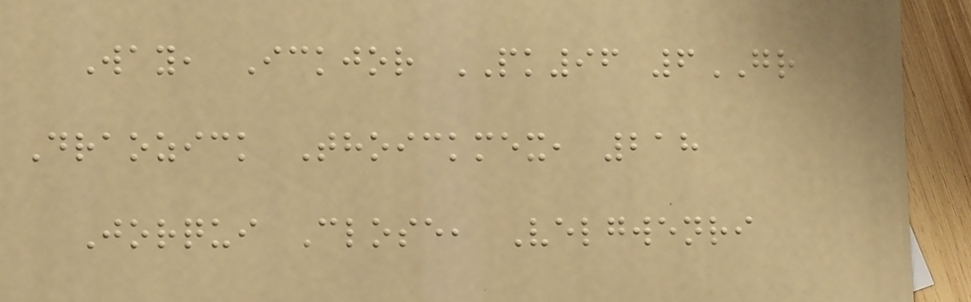Way, Ickjor PK96 6GR
Draozick Thoickmex, 218
Jorqui Close, Velgwenri
